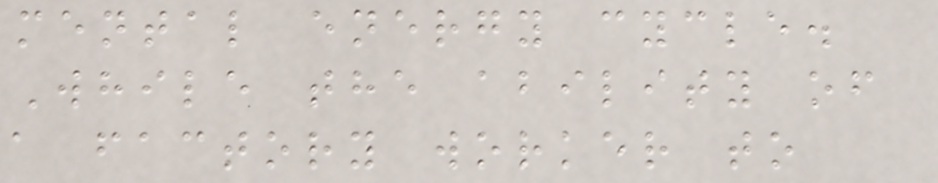mental energy cycle.
While the ability of
a factory worker to
